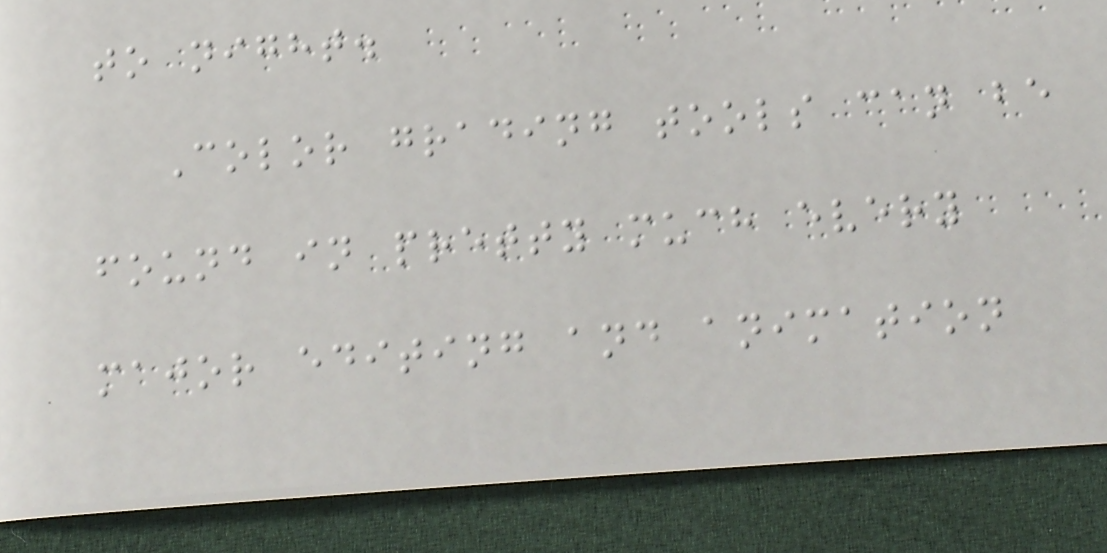to night.
Color grading tools can be
found in pretty much every
major editing and animation
